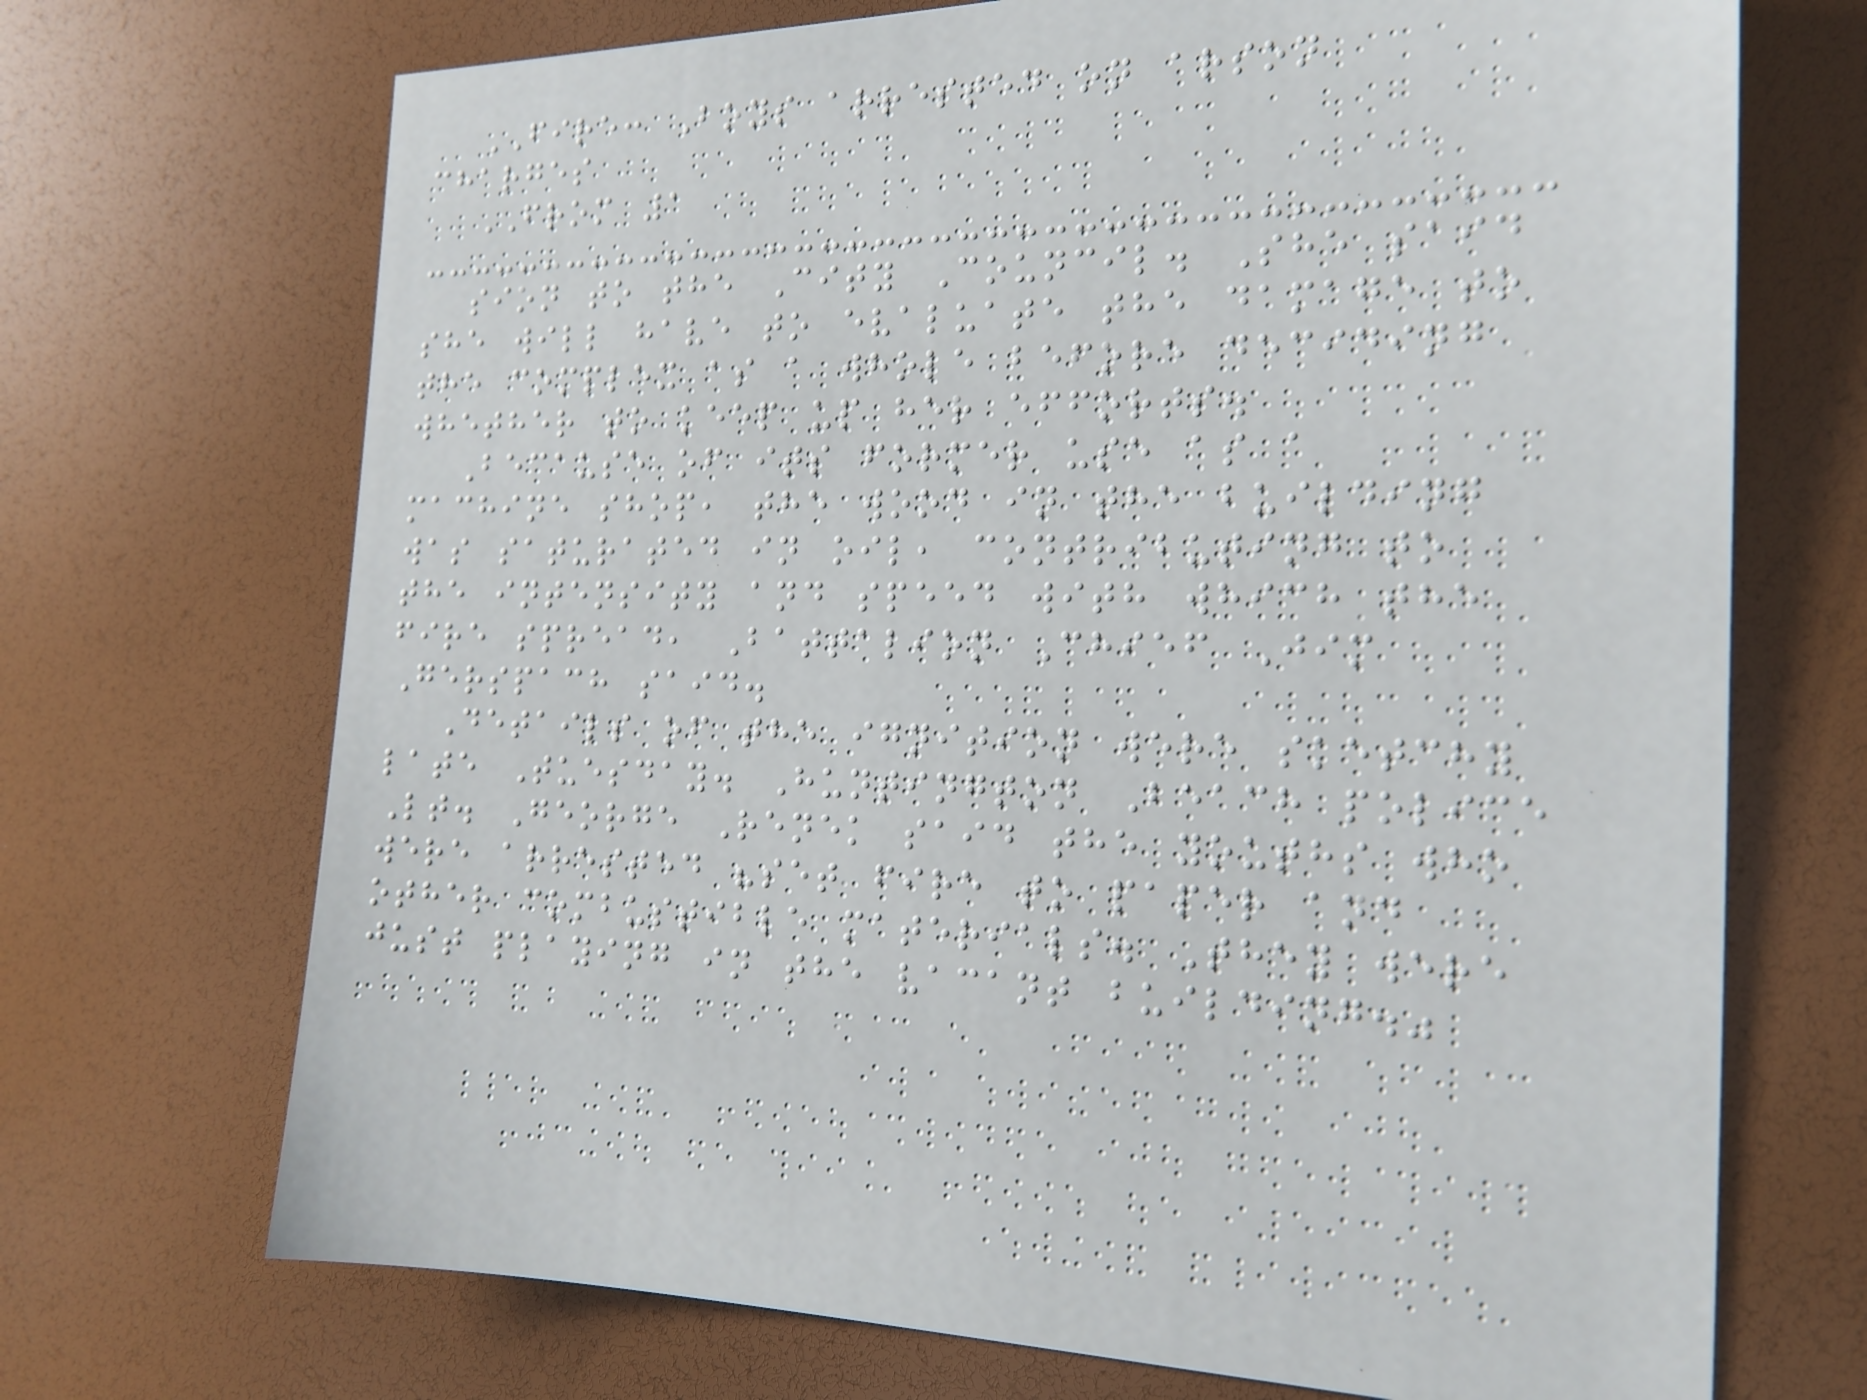FIRE: Boys arrested on arson
charges
FROM 1
sion to the City Council. She said
she will have to evaluate the damage to
the complex as a whole before deciding
whether to keep up her efforts.
Because of its former use as a
machine shop, the wood in the building
was saturated in oil, contributing to
the intensity and speed with which the
fire spread, Battalion Chief Jim
Gerspach said.
Details of the ignition were sketchy
late Tuesday. Huntington Beach police
Lt. George Renek said the youths who
were arrested "set fire to paper and
other combustible materials. They were
just playing in the vacant building."
